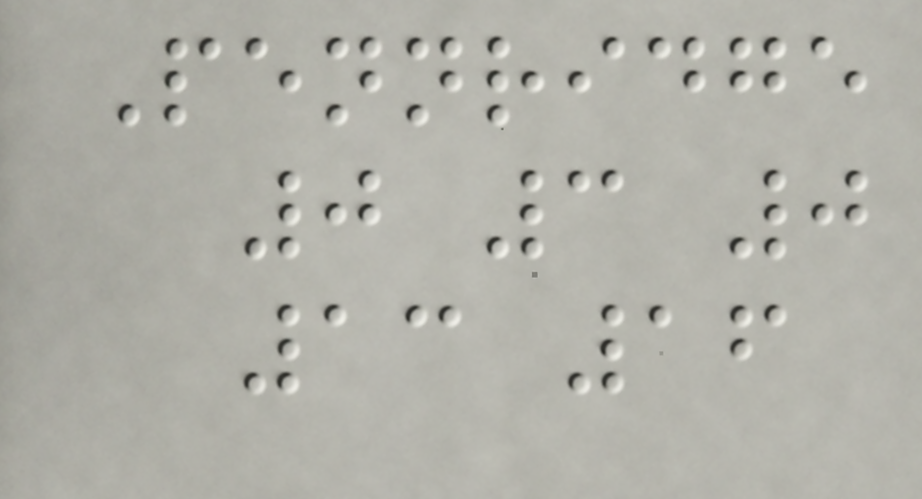Pennridge
0 3 0
13 16
